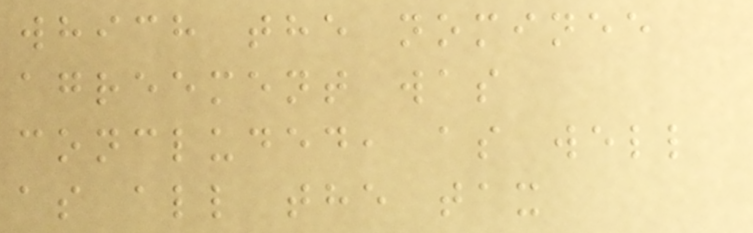which the nominee
agreement was
concluded, as well
as all the tax
